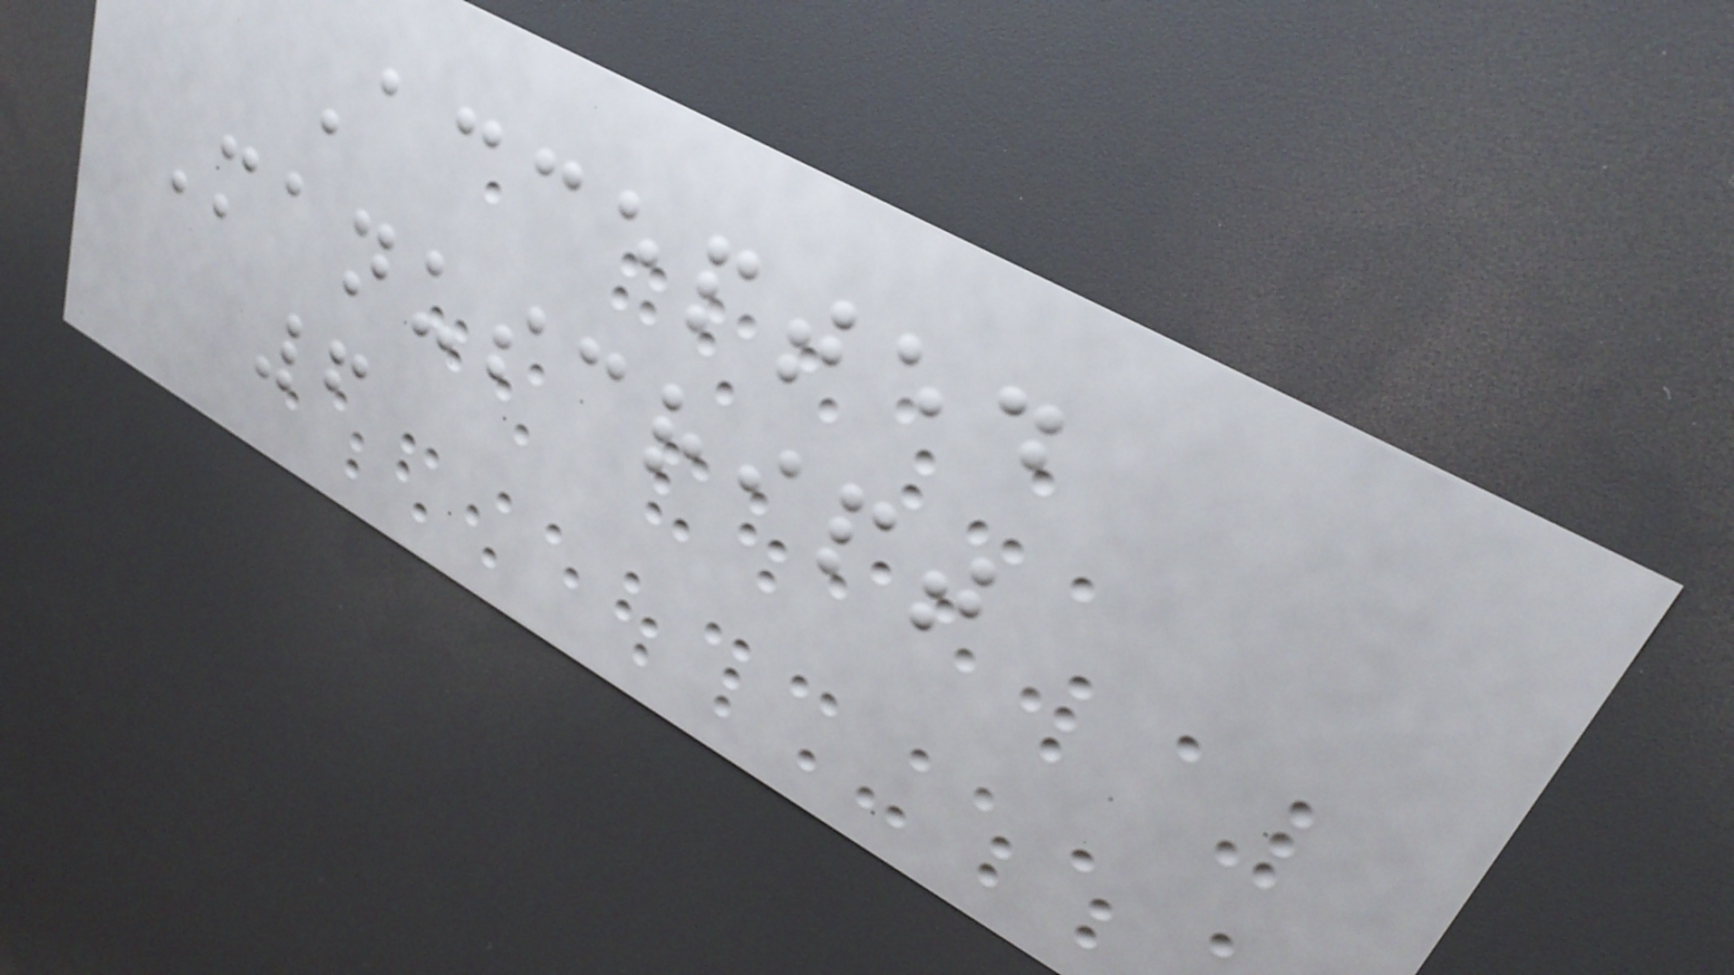Accepted
Manuscript
6
